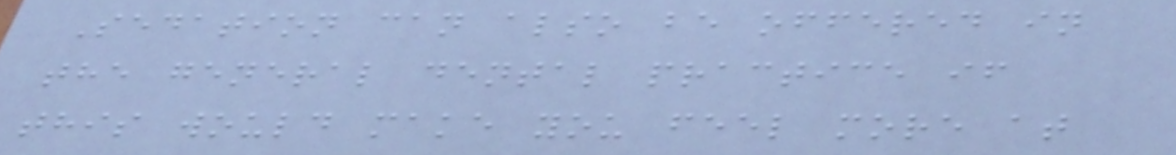Sedation can also be offered in
the general dental practice if
this would make you feel more at
